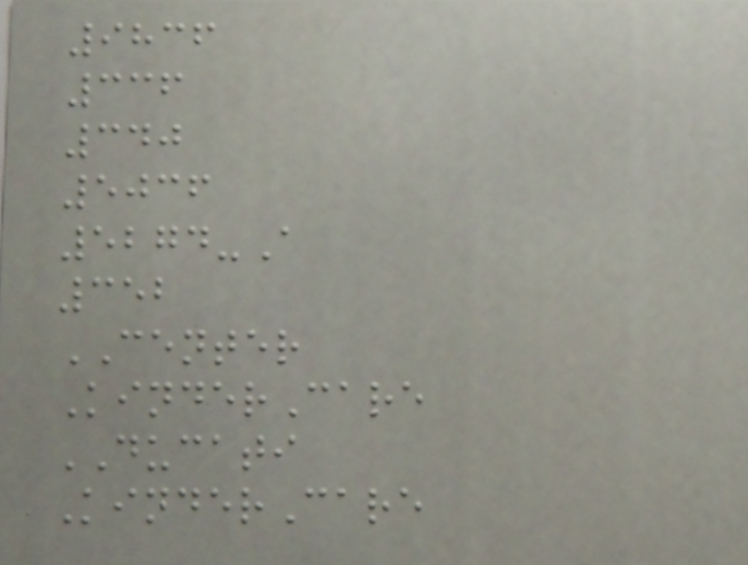9836
336
340
5036
5274-A
352
CENTER
KinderCare
DUCATI
KinderCare
